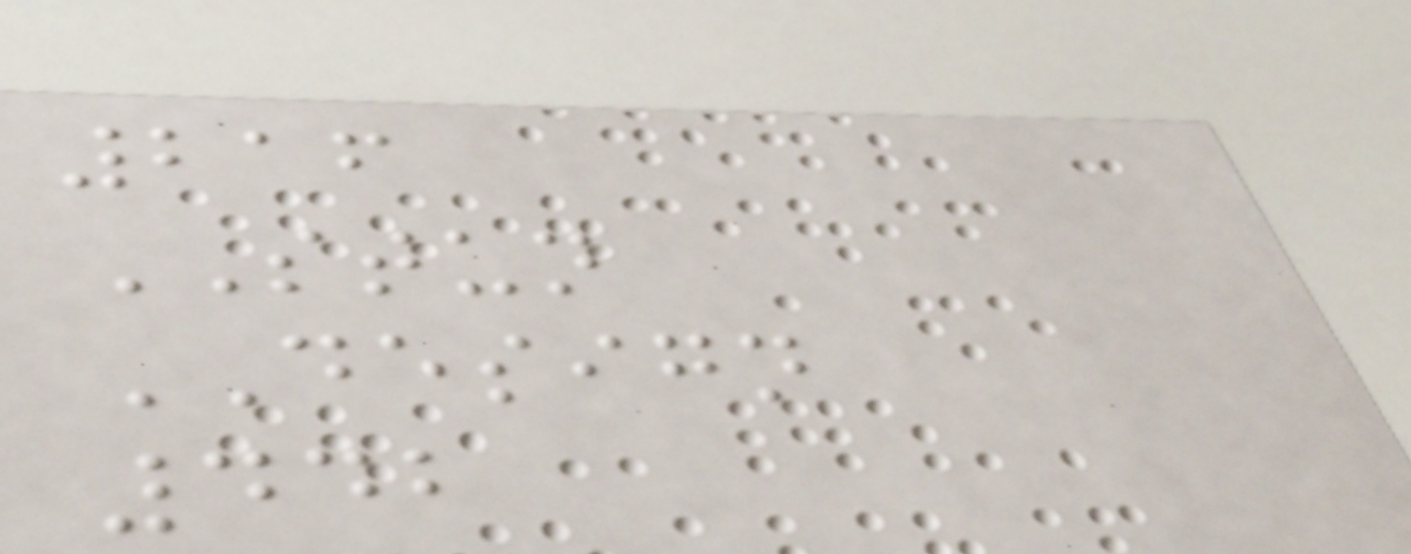216
STUN
DESIGN
442
